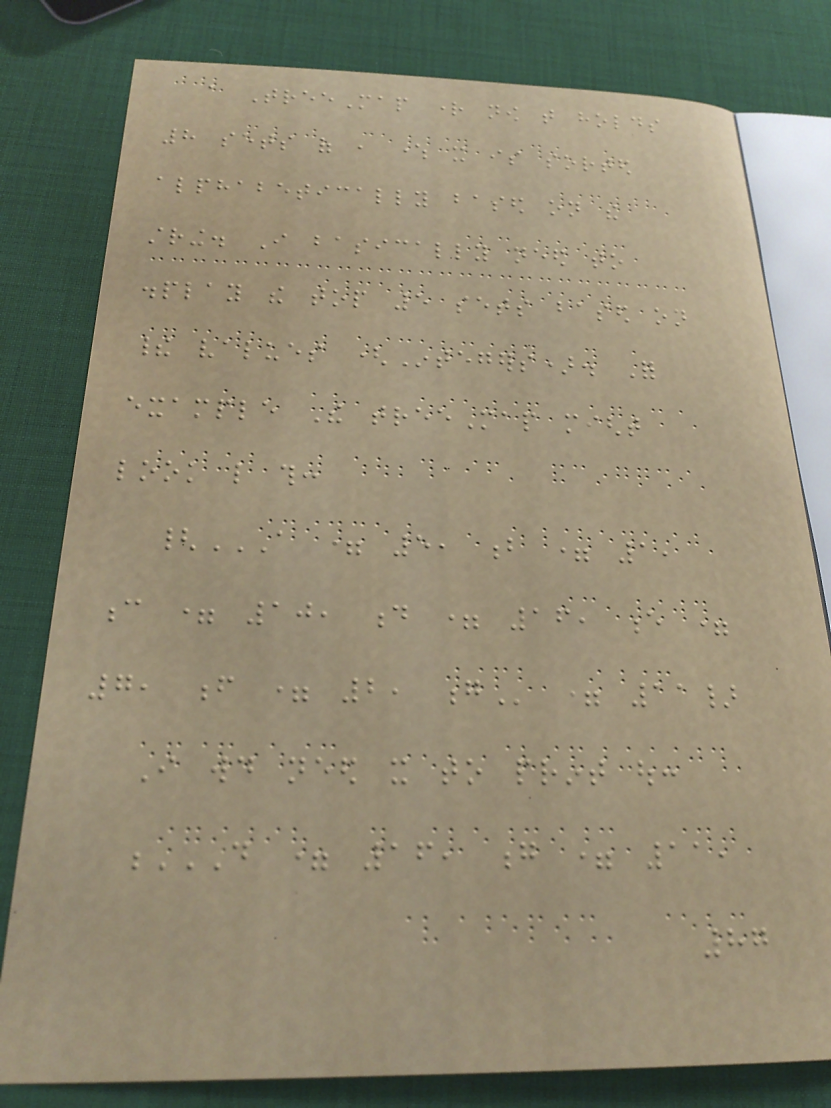a TreeMap right now that holds
8 sets of , where it is sorted
alphabetically based on the
string. I basically need to
display the top 5 sets based on
their values (Integers). For
example The treeMap might
look like this:
{A = 5, B = 1,
C = 10, D = 16, E =
7, F = 2, G = 11}
I would need it to print out:
D = 16, G = 11,
87
